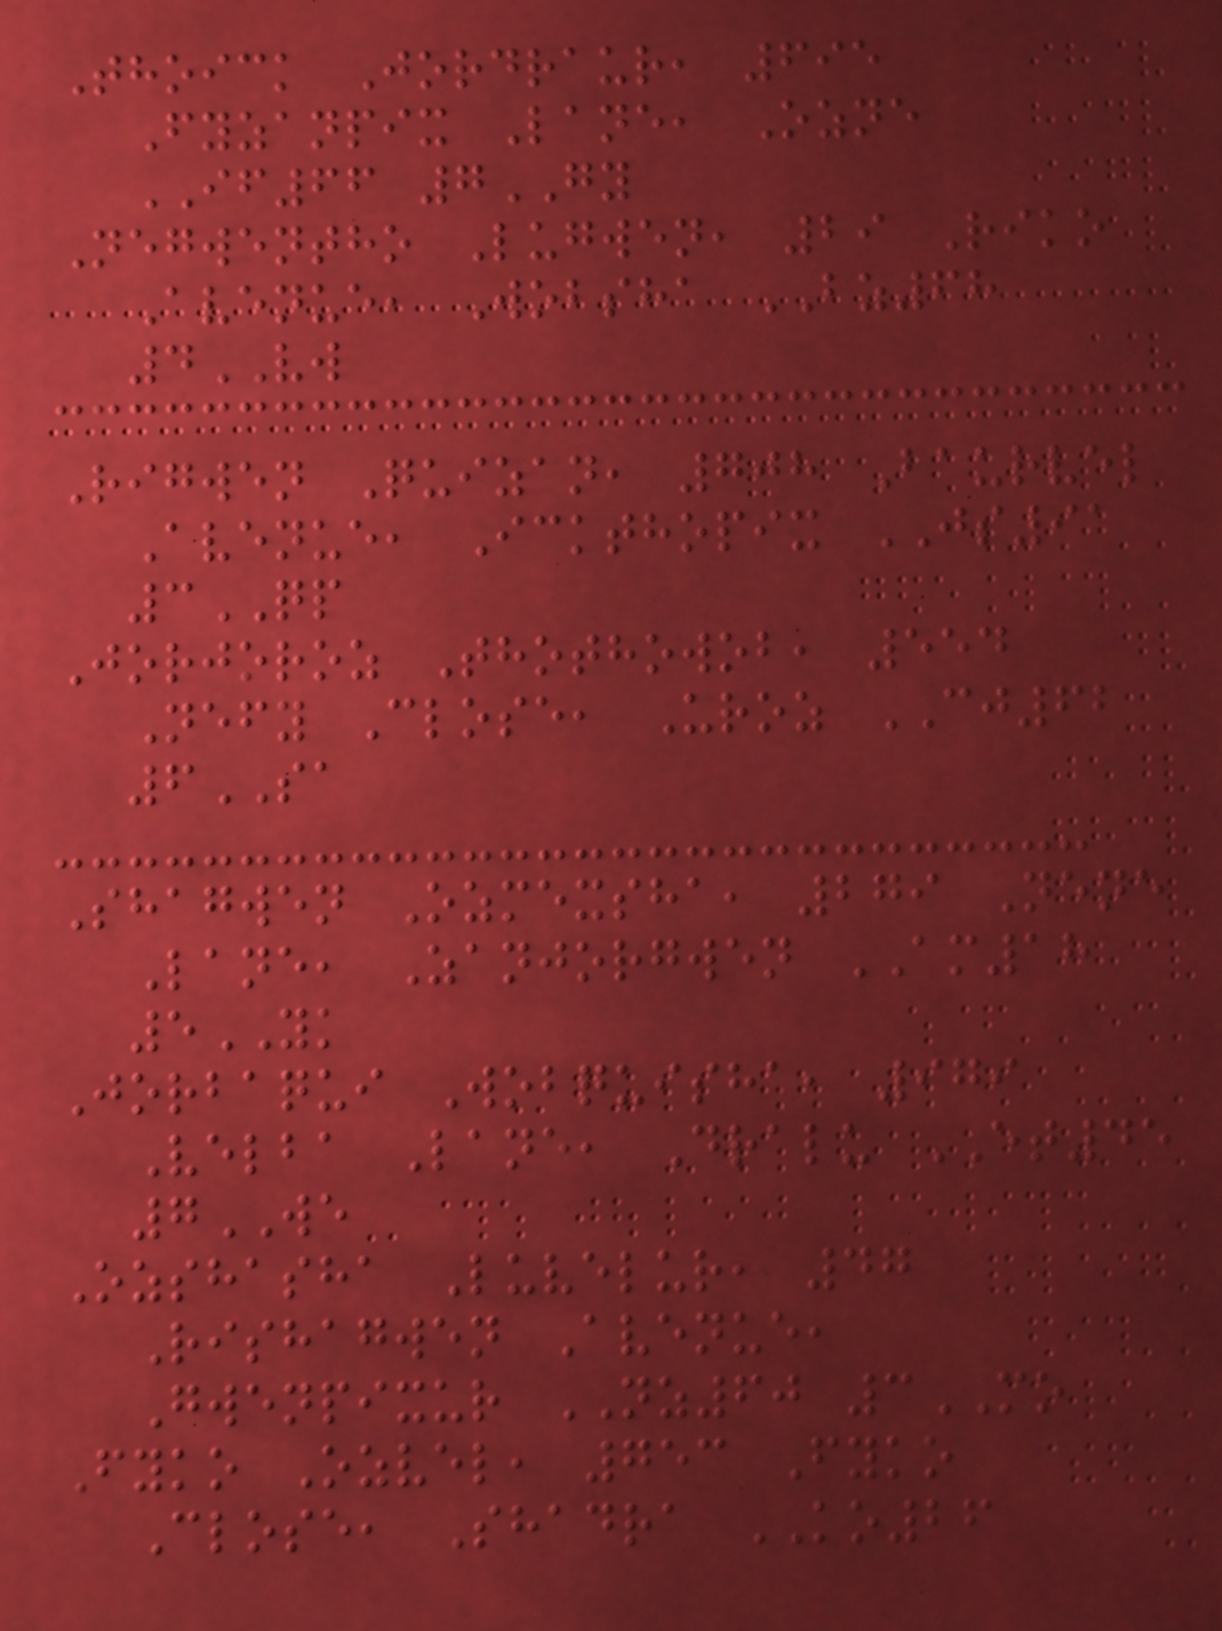Thoick Jordraur, 695
Fyzanpix Lane, Ozne
IF66 7GY
Negwentho Lugwen, 29 Riko
Avenue, Wobsha BZ68
4VW
Rigwen Quizan, 708 Baurvel
Avenue, Ickthopix JS91
3QP
Jorjoroz Thothowob, 554
Nefy Close, Uroz CJ62
6SA
Shagwen Ozmexsha, 279 Nene
Lane, Zanjorgwen AM18
5YK
Jorbaqui Wobquisha, 979
Velba Lane, Dralu ET45
7WE
Ozshasha Luvelur, 47
Rishagwen Avenue,
Gwenpixur NZ60 3MO
Fyko Ozvel, 753 Fyko
Close, Shadra KO26
